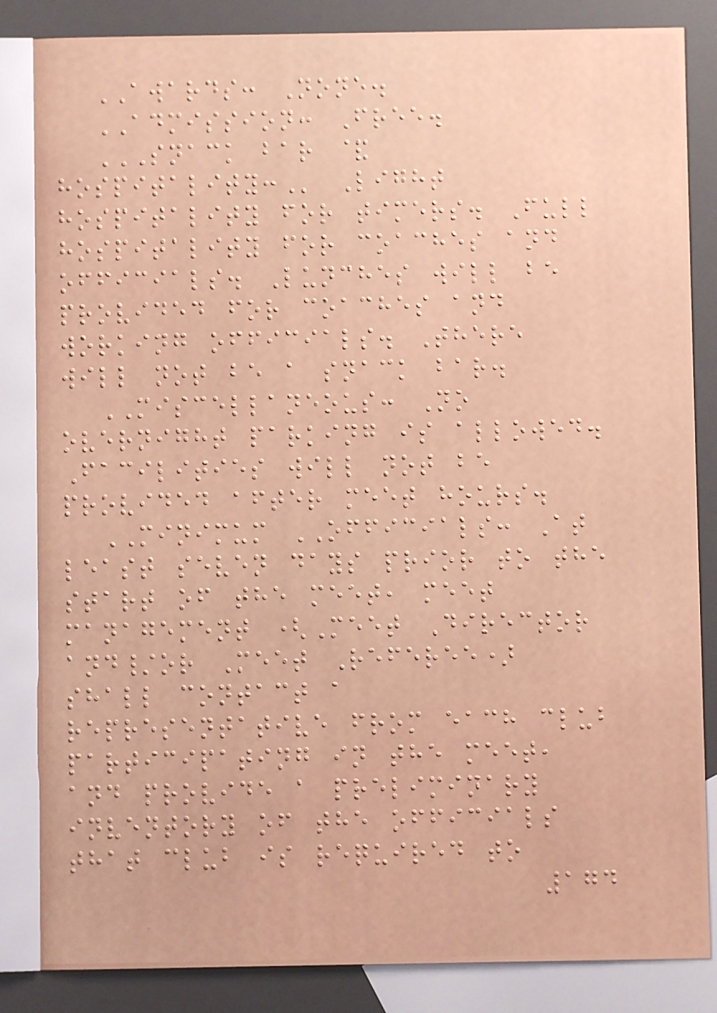AWARDS: None.
ADMISSION: Free.
SNACK BAR &
HOSPITALITY: Light
hospitality for timers. Full
hospitality for coaches and
officials. Lunches will be
provided for coaches and
working officials. There
will not be a snack bar.
MISCELLANEOUS: No
overnight parking is allowed.
Facilities will not be
provided after meet hours.
MINIMUM OFFICIALS: At
least seven days prior to the
start of the meet, meet
management (Meet Director
and/or Meet Referee)
shall contact a
representative from each club
participating in the meet,
and provide a preliminary
inventory of the officials
that club is required to
174
